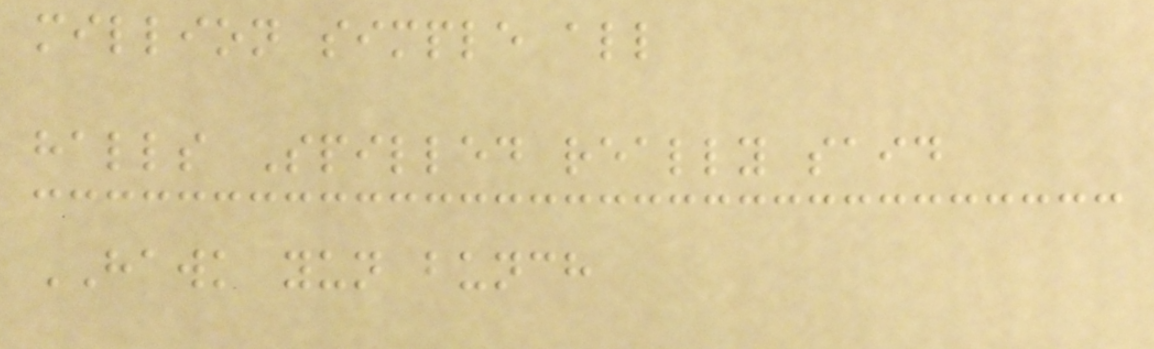million simple all
halls Spilled really said
HAWK yun bunch
